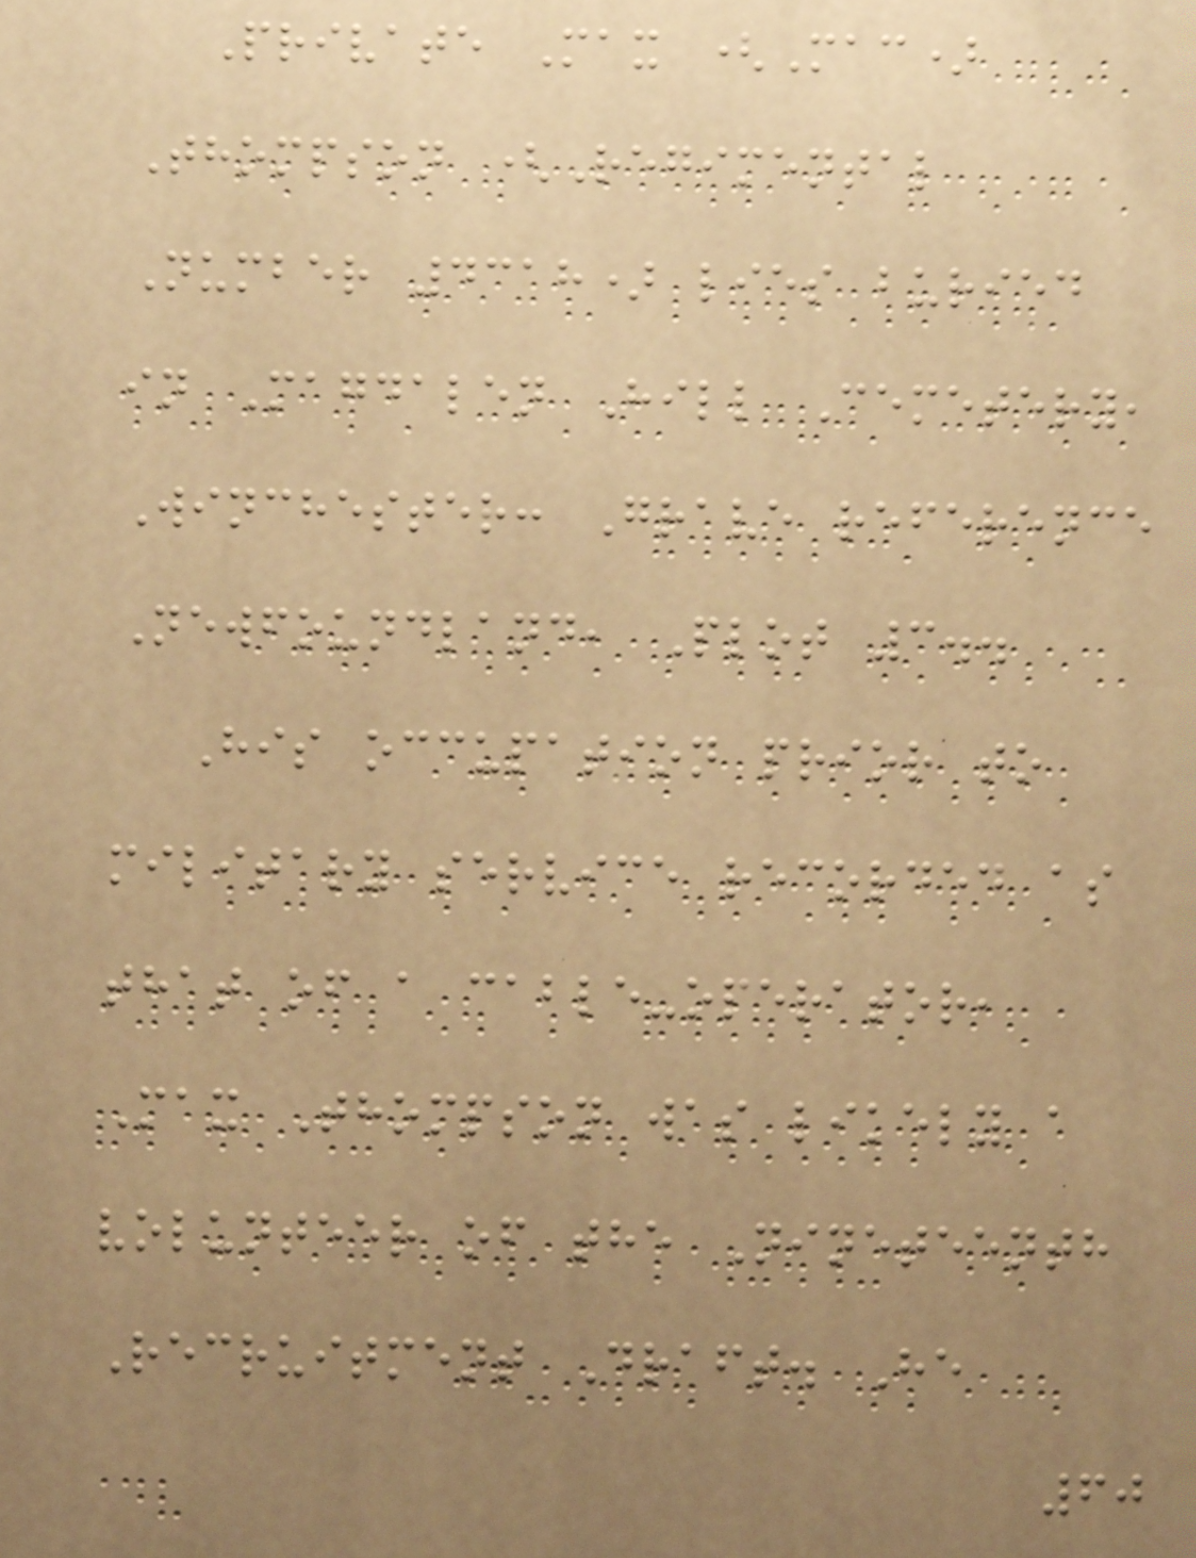Private Max (Mac)
Thompson (Regimental
Number 4318) lies buried
in Magdalen Hill Cemetery,
Winchester: Grave reference
Newfoundland, Plot 3..
His occupation prior to
military service recorded as
that of a cable-operator,
Max Thompson was likely a
volunteer of the Nineteenth
Recruitment Draft. He
60
